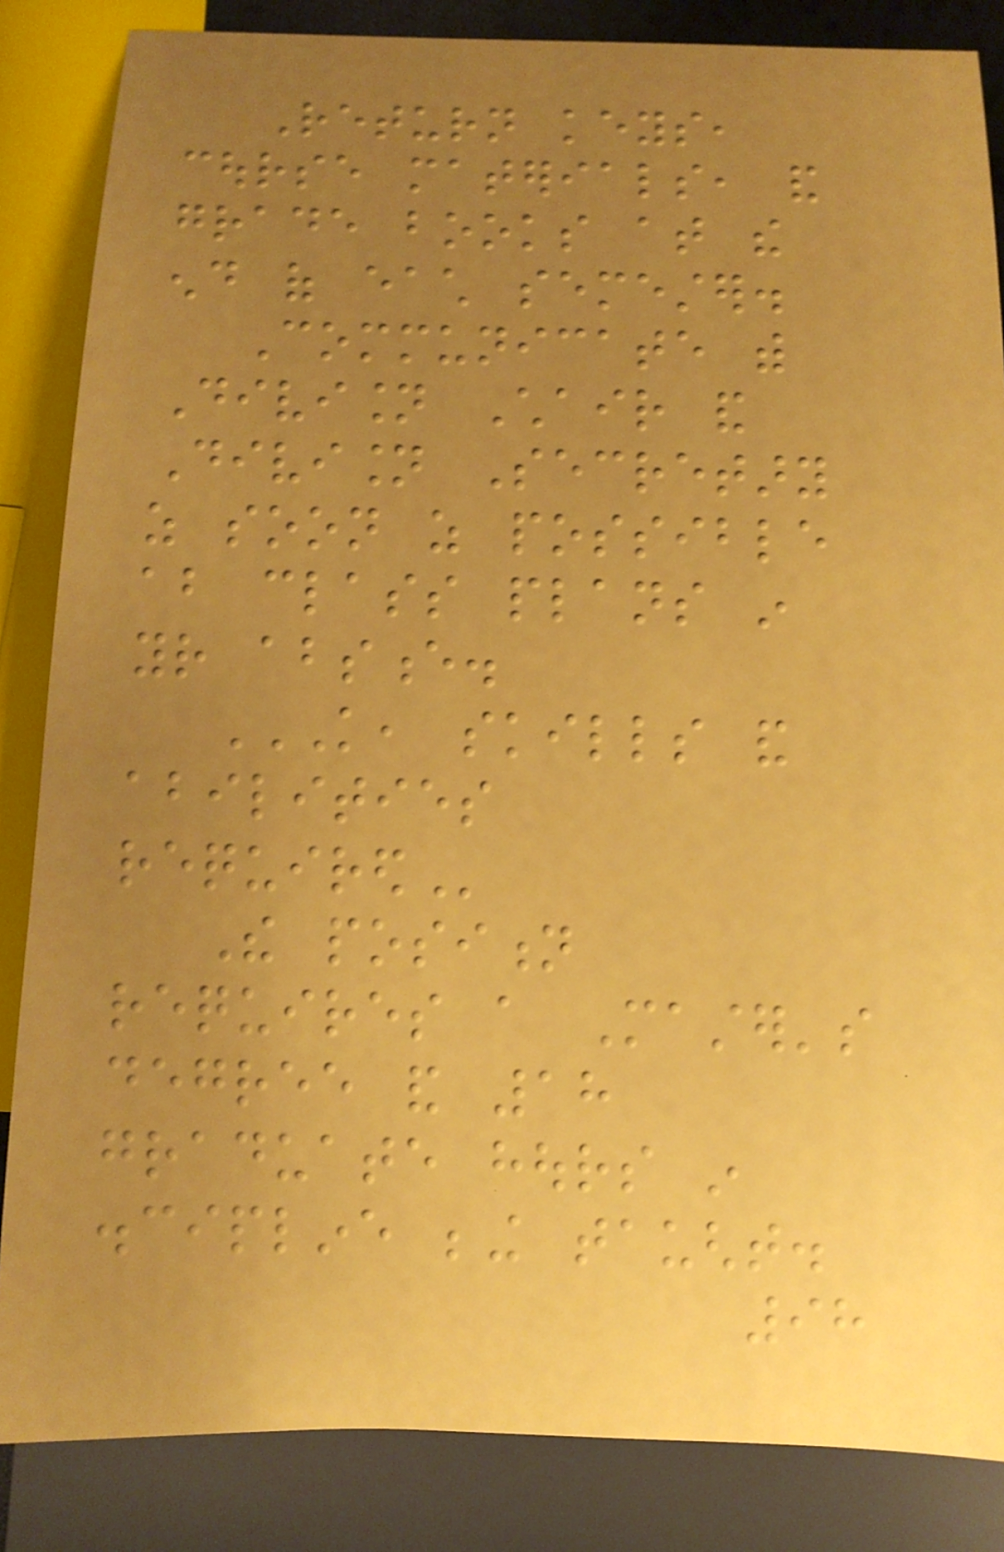Return keys,
course materials, and
grade books at the
end of each semester.
Communicate with
Division Chair and
Division Secretary
as soon as possible
about class plans in
your absence.
KNOWLEDGE, SKILLS AND
ABILITIES
REQUIRED
The position
requires a Master's
degree and 18
graduate hours in
discipline being taught.
98
